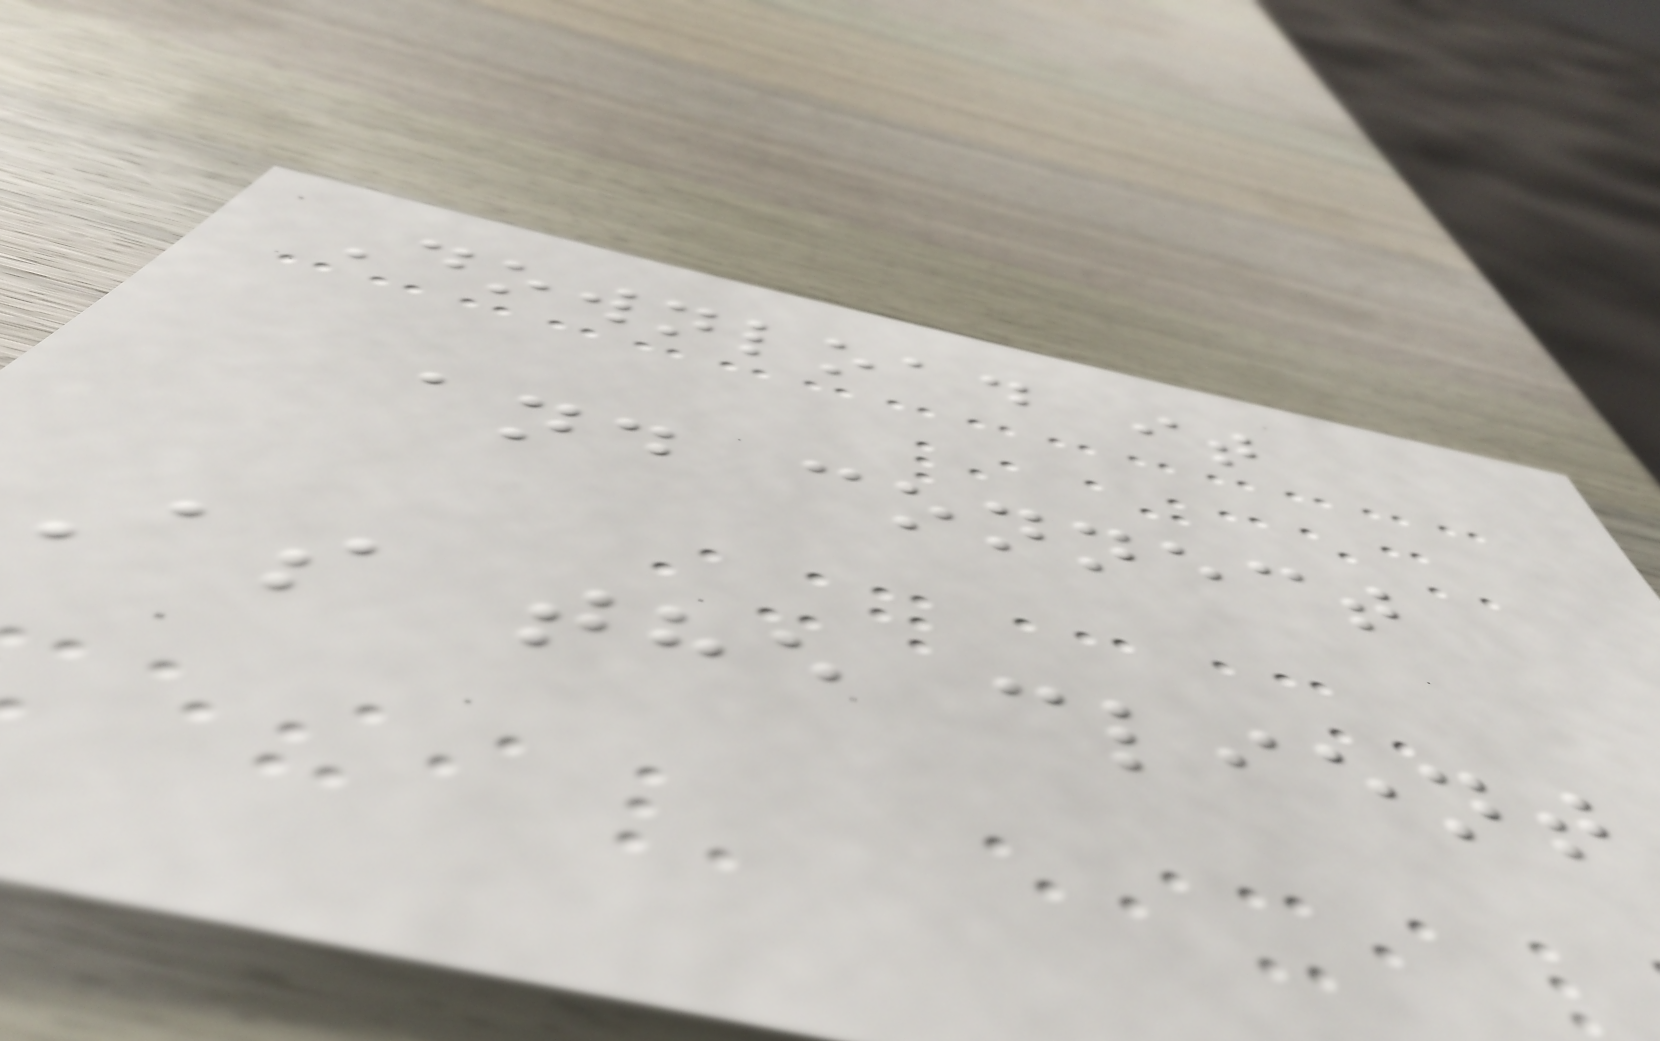Download it
and connect
As the client
